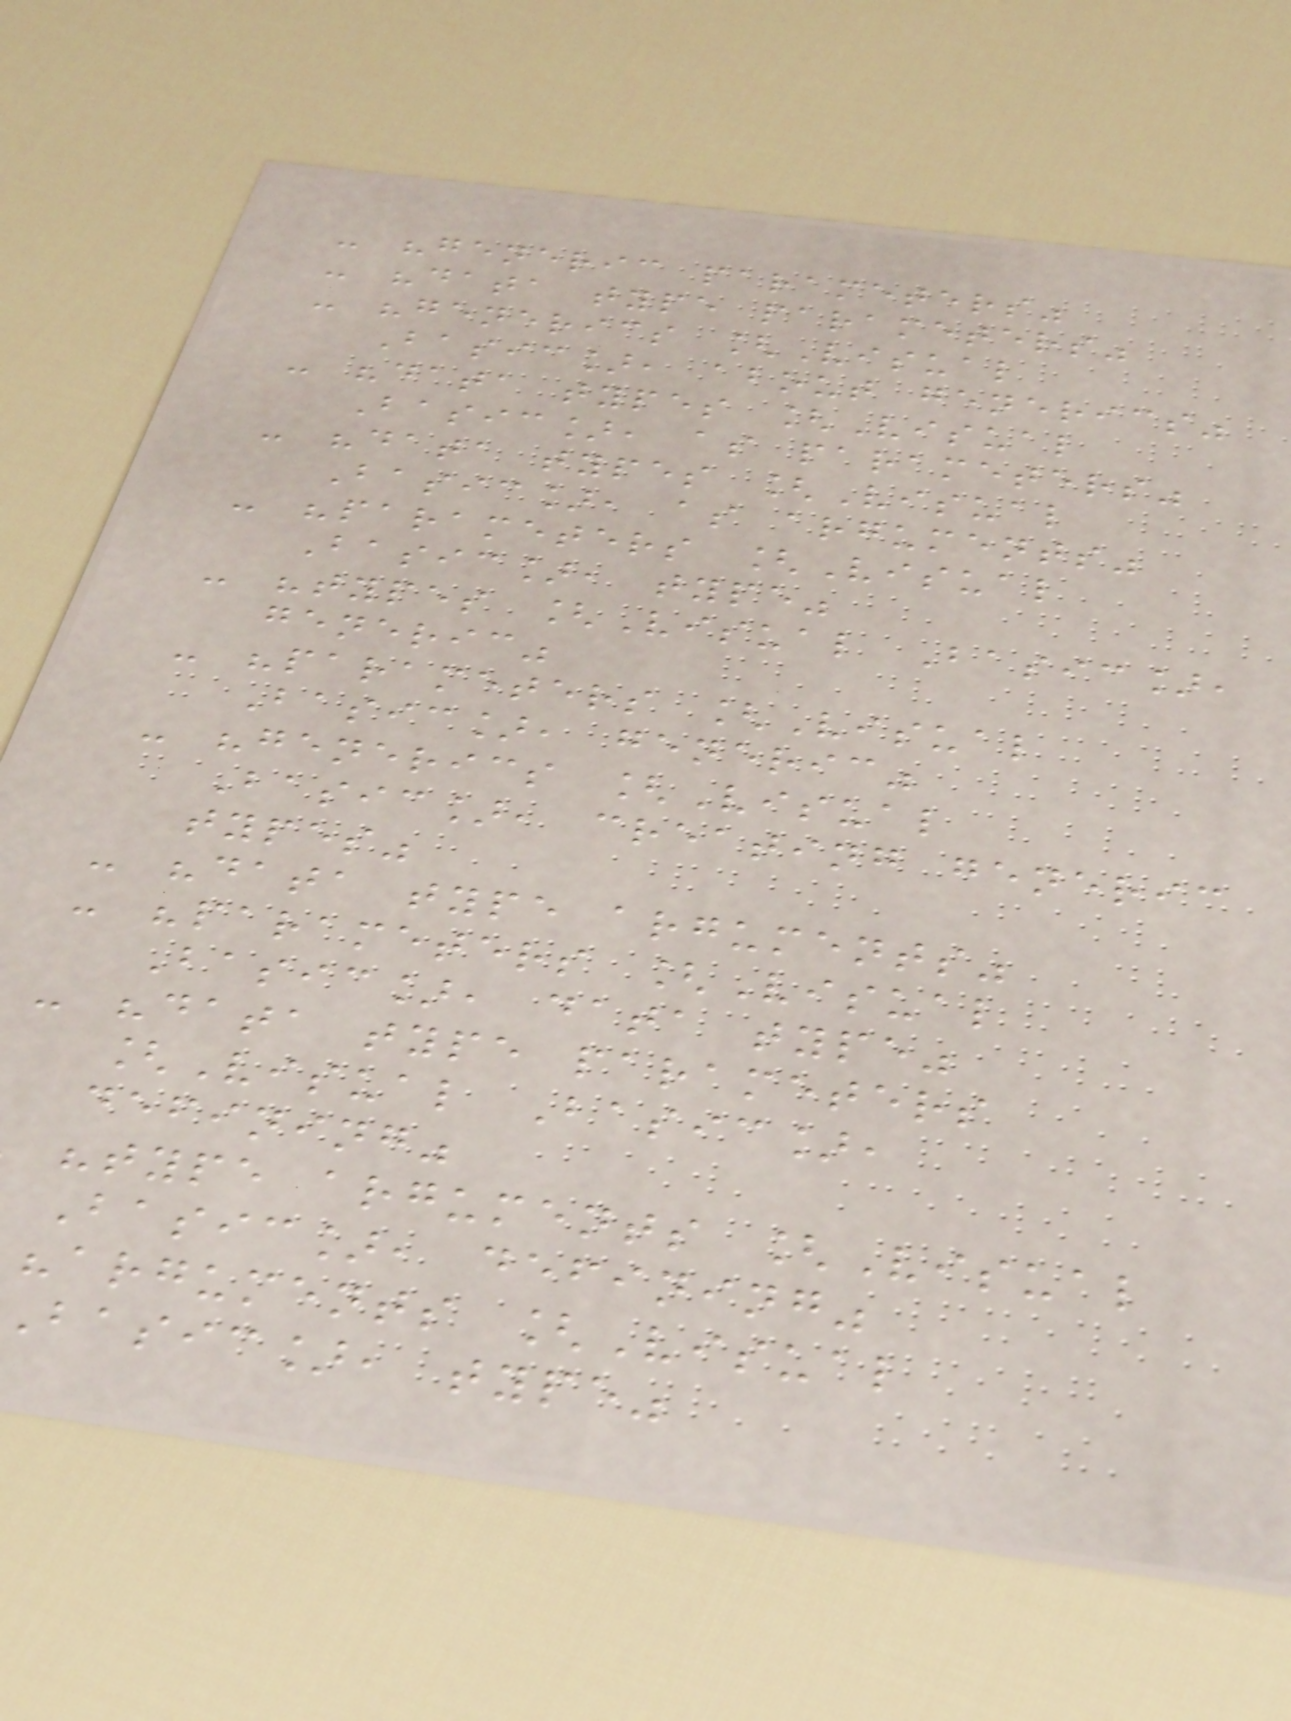- "generic parameters"
- "data type parameters"
- "generics [Visual
Basic], about generics"
- "data types [Visual
Basic], as parameters"
- "data types [Visual
Basic], as arguments"
- "parameters [Visual
Basic], type"
- "types [Visual Basic],
generic"
- "parameters [Visual
Basic], generic"
- "generics [Visual
Basic], creating generic
types"
- "data type arguments"
- "parameters [Visual
Basic], data type"
- "data type parameters
[Visual Basic],
defining"
"type arguments [Visual
Basic], defining"
"arguments [Visual
basic], type"
